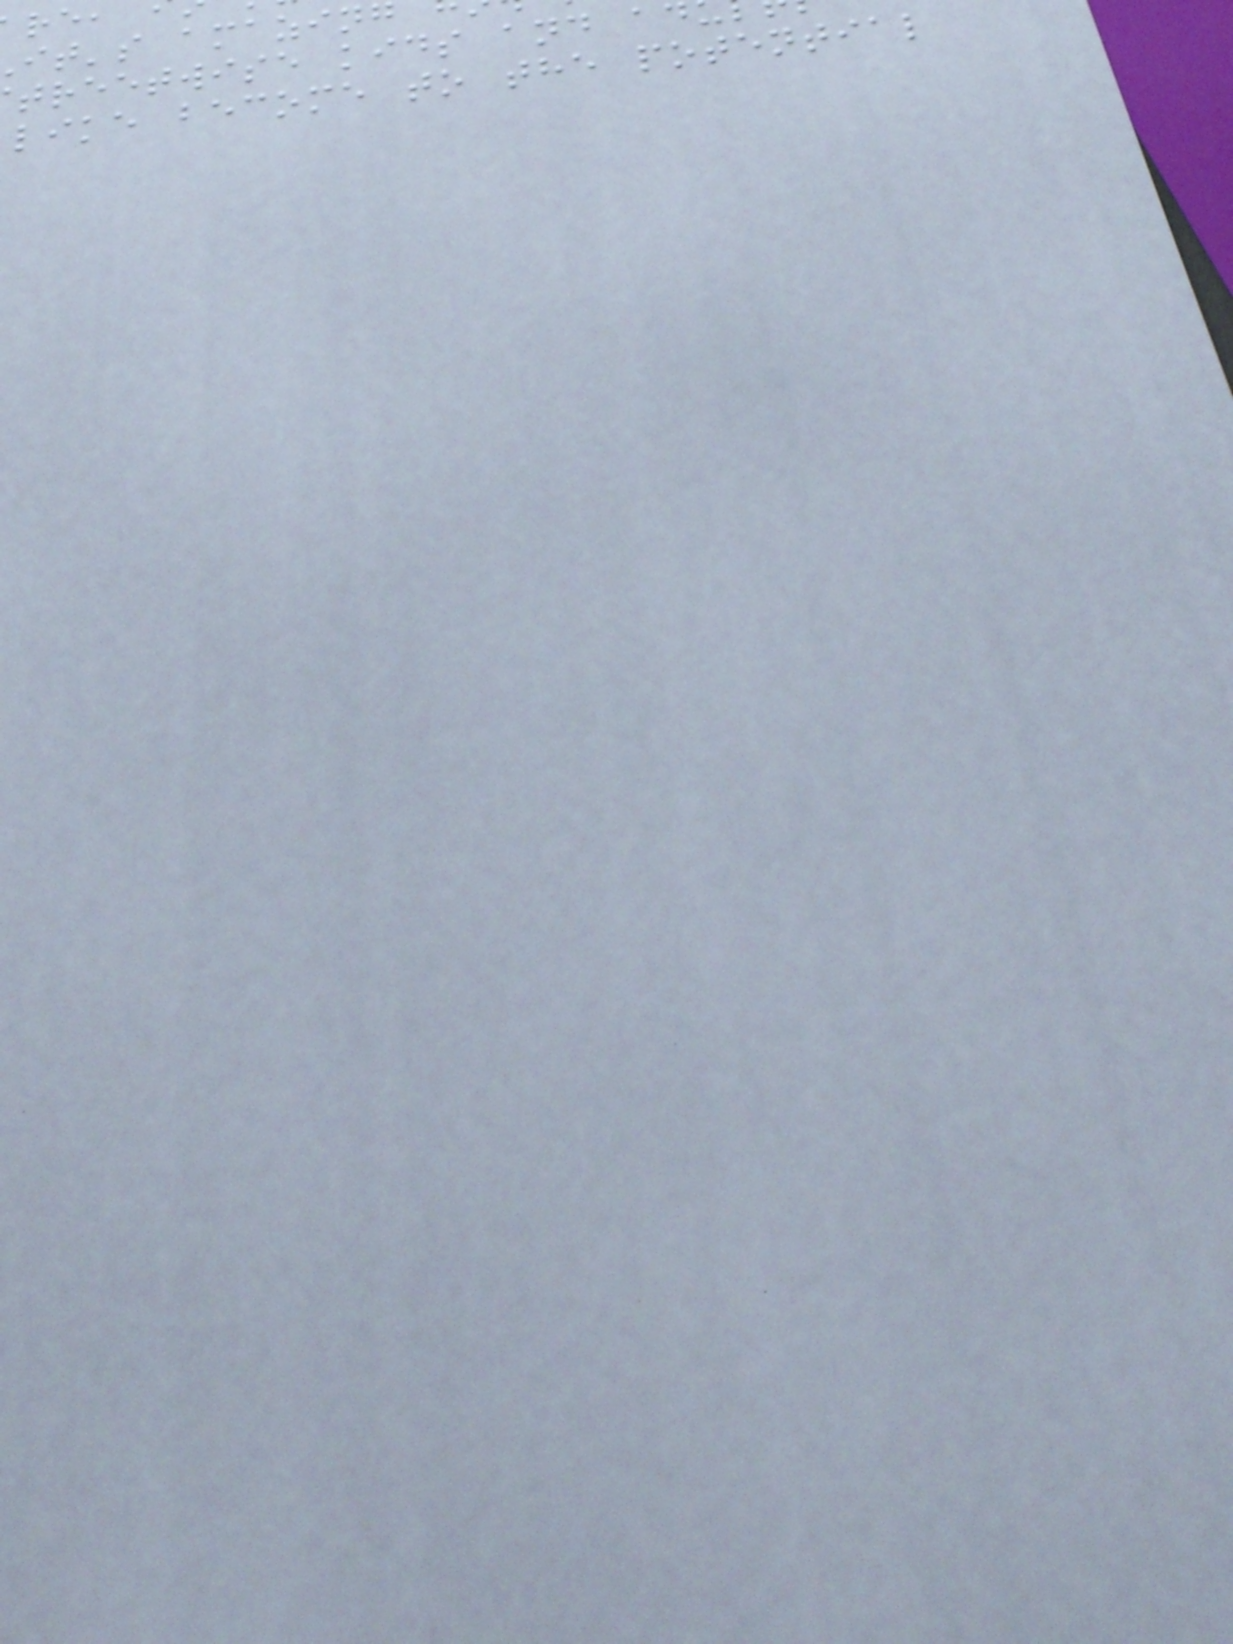it's amazin
treetwise kids and a
like become to the potential
